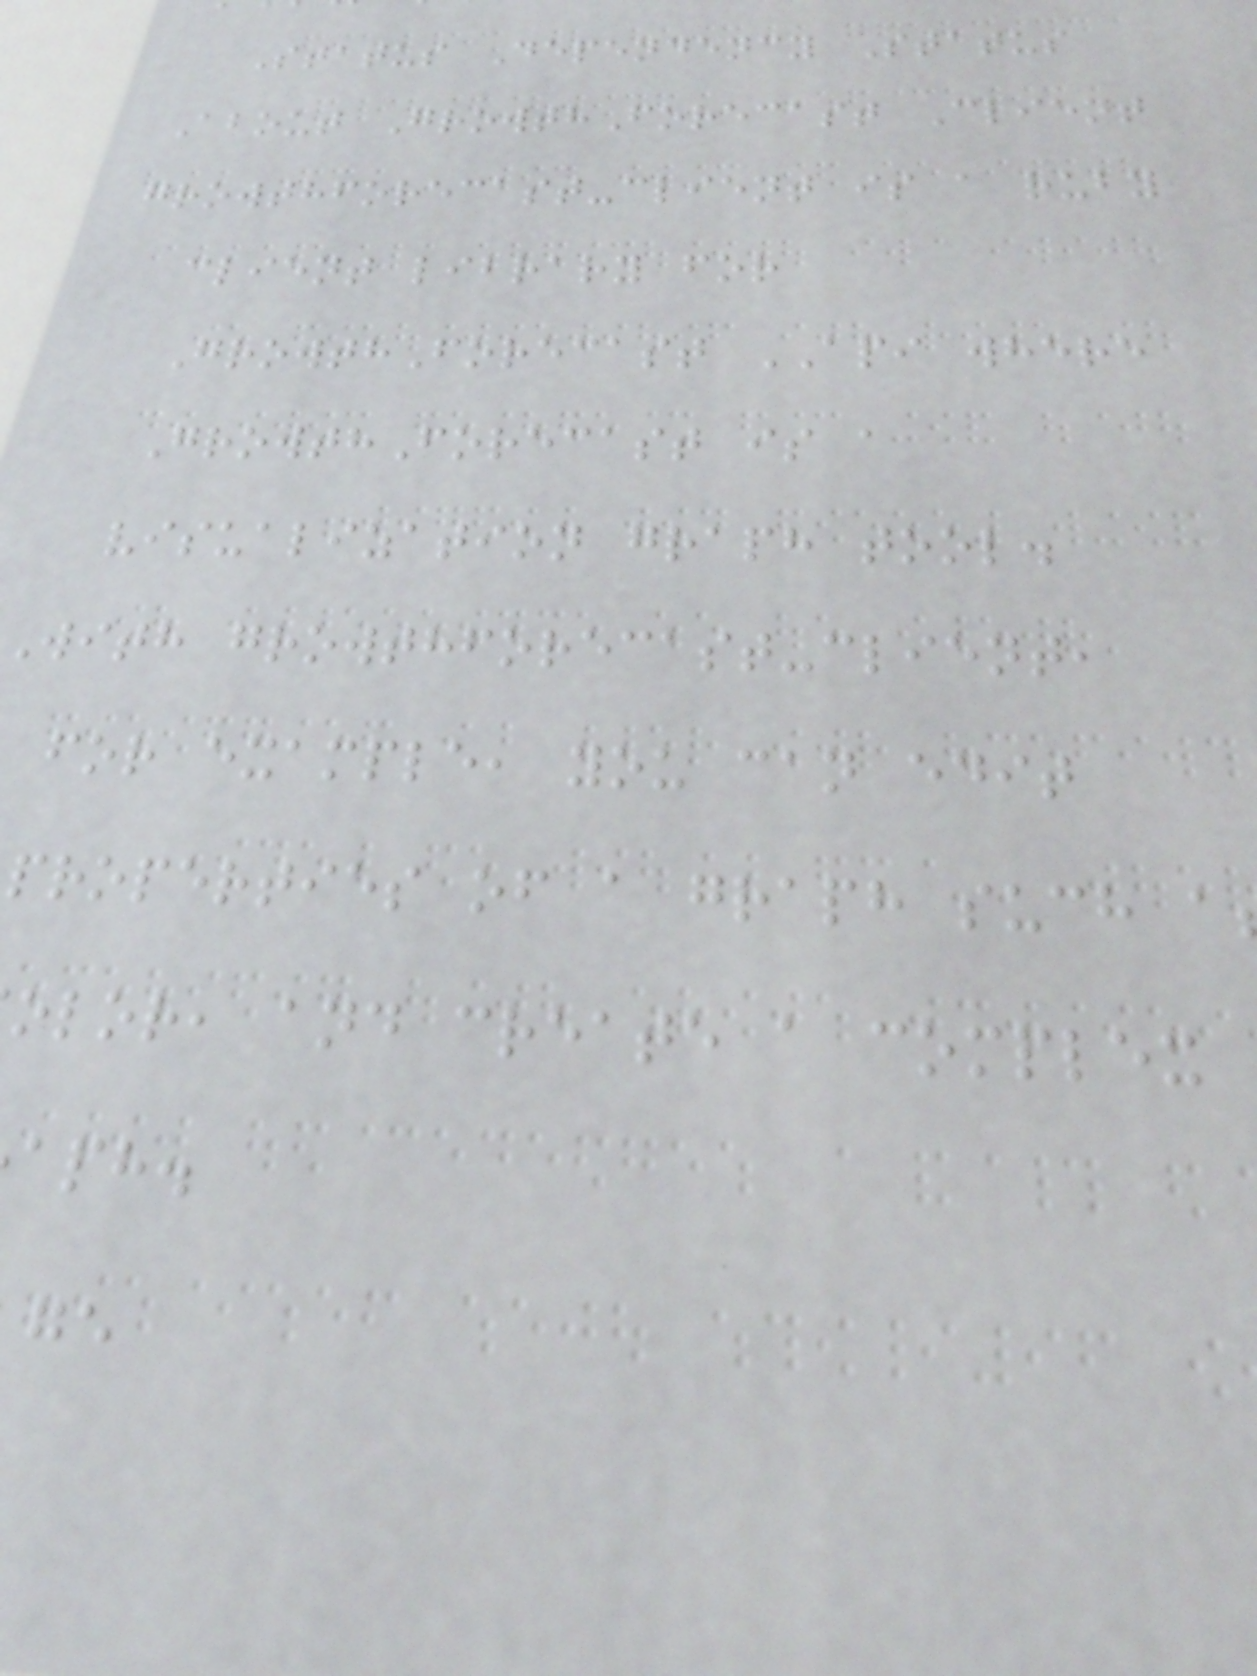Status Dependency Status
About GrowthForecast Client
growthforecast-client is a ruby
client library for
GrowthForecast API where
GrowthForecast is a
visualization graph tool.
With growthforecast-client,
for example, you can edit
properties of a graph such a
olor, and create a complex
aph.
